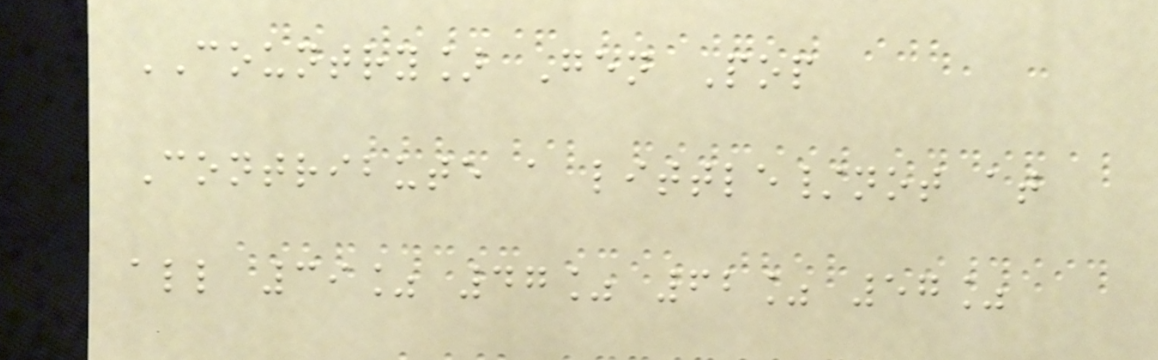COUNTRY] Gen Pop
Contribute a little/not at
all 39% 47% 62% 57%
